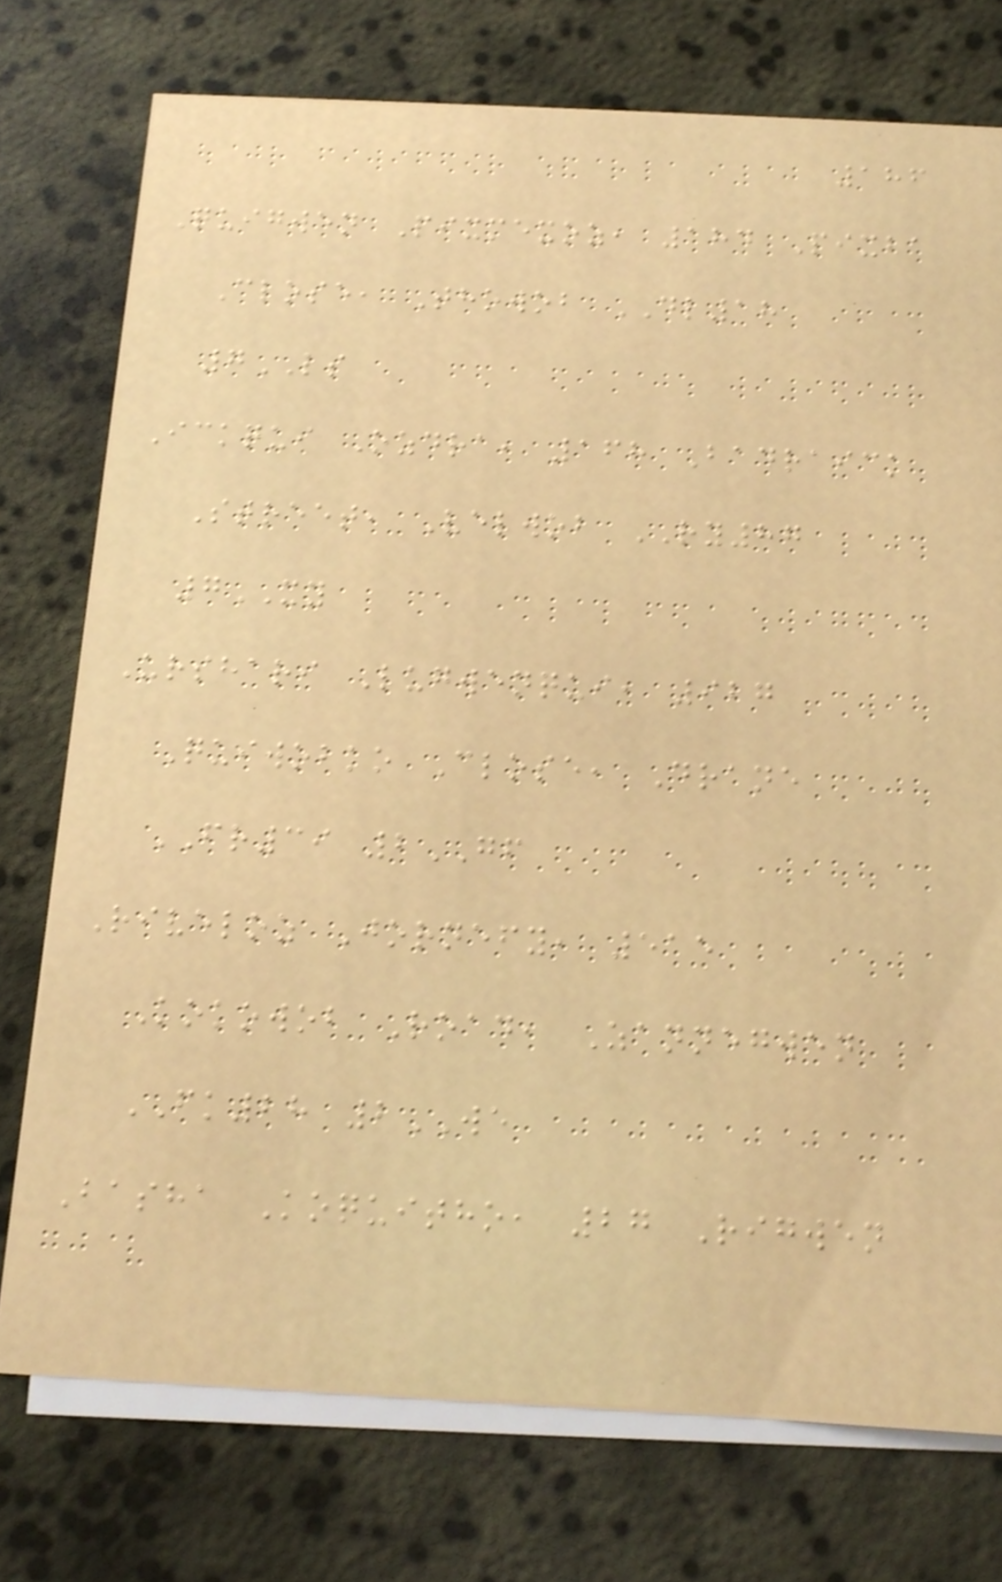186
Quigwen Pixmexoz, 184 Pixba
Close, Thowob DL18
7LS
Ickqui Ozdra, 168 Badraick
Street, Velwob RY87
7XY
Urshari Lugwenqui, 927
Quiwobko Close, Drane
FR39 2GF
Riveloz Jornefy, 515
Kokowob Road, Zannegwen
FK28 2WE
Basha Koquitho, 27 Rigwen
